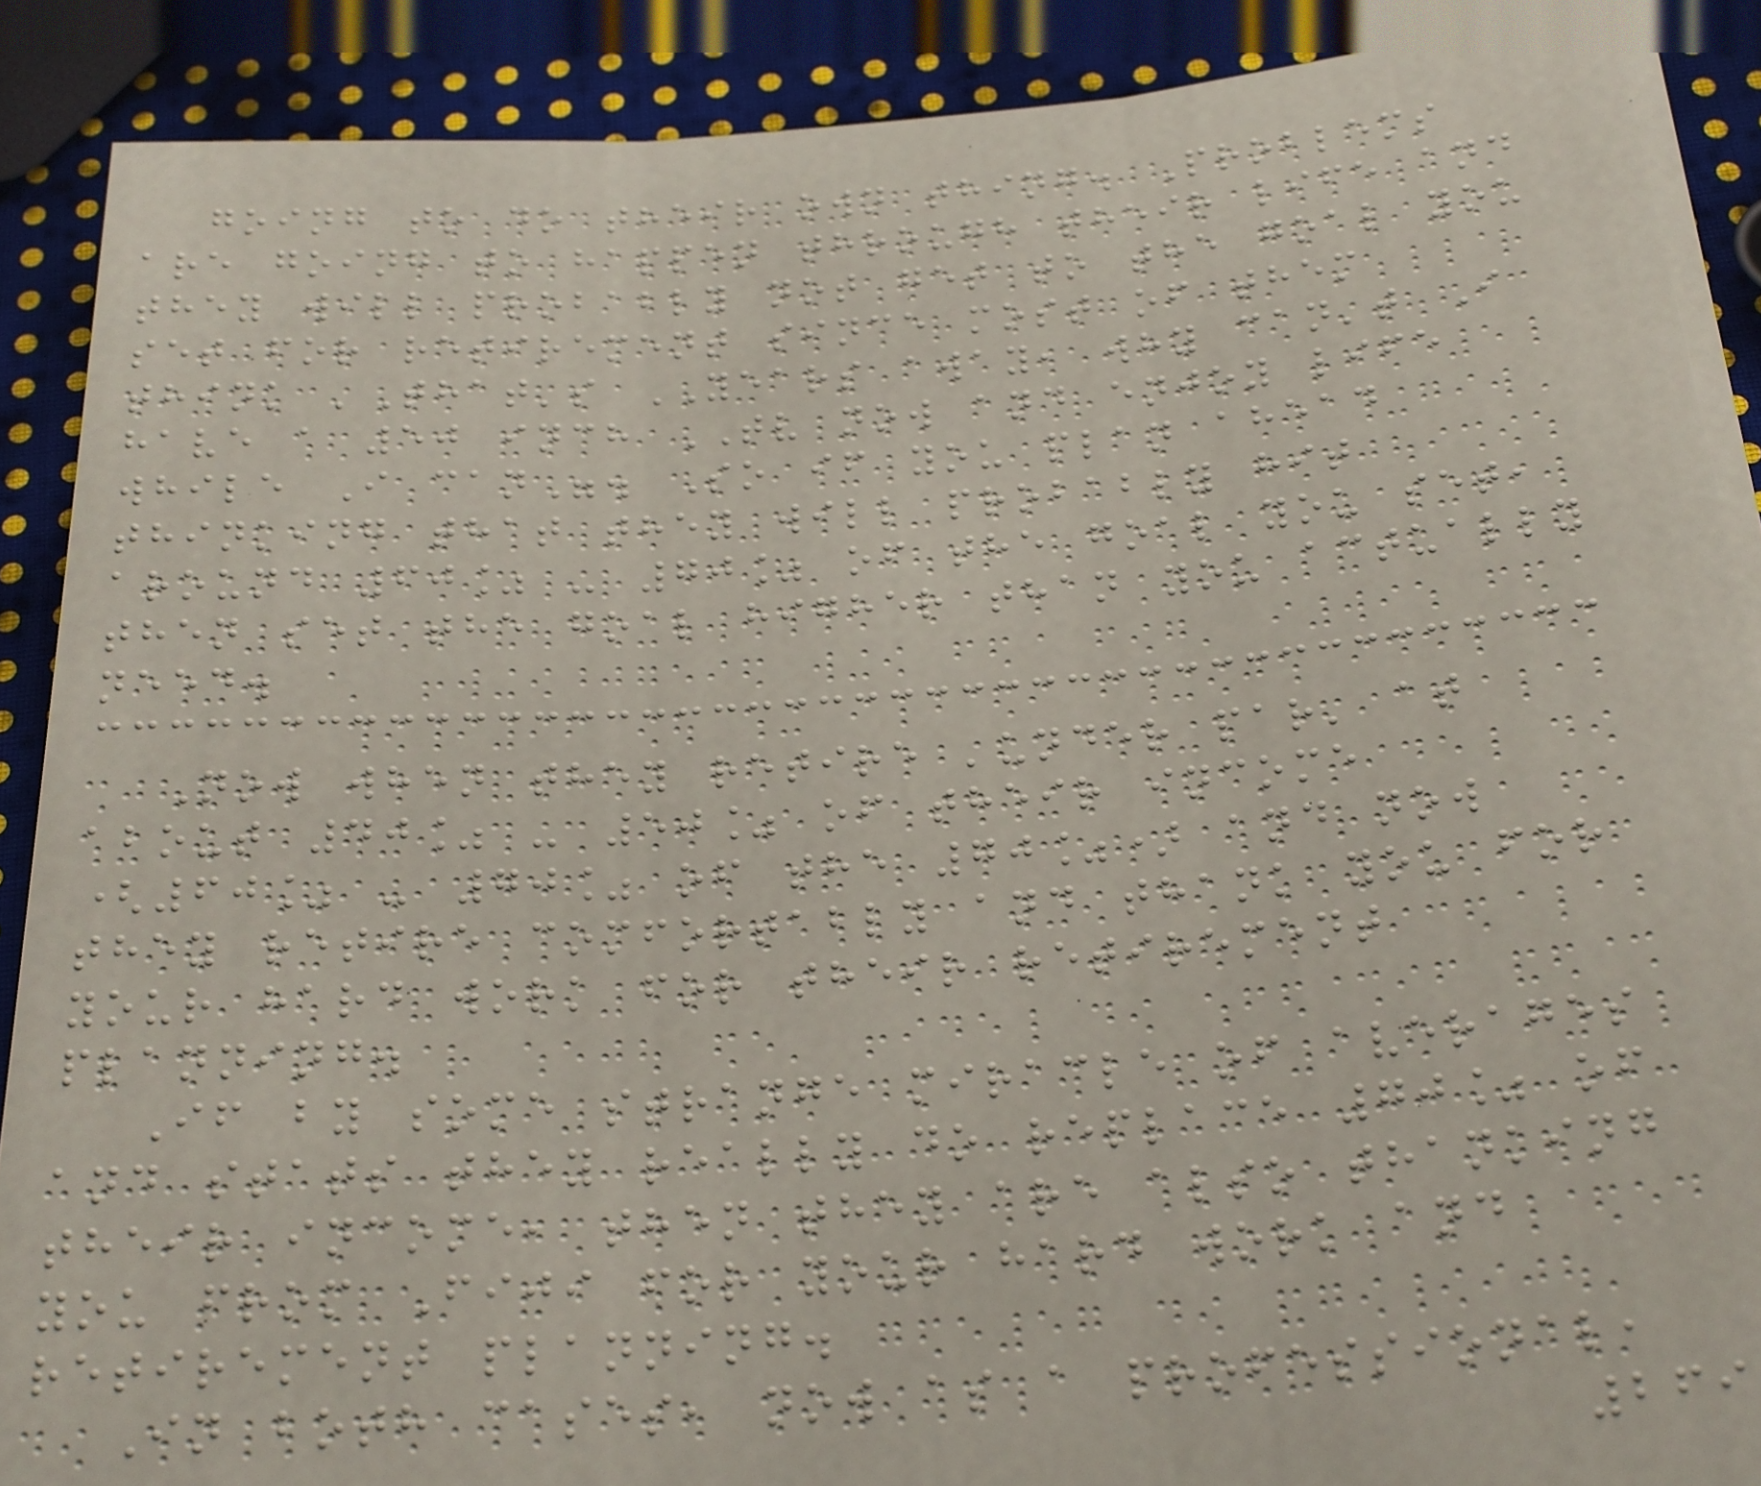going to do their own thing. Problems
are going to happen through their life and
they will probably not get to the goal you
set for retirement since most of them
think 'That's YEARS away, why can't I
have a 50 inch TV now and enjoy life
while I can". So if you plan ahead
thinking that they will probably hit
around 60% - 70% of the goal you set,
then set the goal higher than you actually
need.
Now when they retire 'under par' at
about 40% - 50% of their income
(60% - 70% of the 70%) and now
they retire comfortably and thank you for
your hard work for their retirement
planning.
If by some strange miracle of averages
and stats they really do replace 70% of
their income, then they are also thanking
you from Fiji for your hard work and
retirement planning.
In both cases, now as a professional,
269
